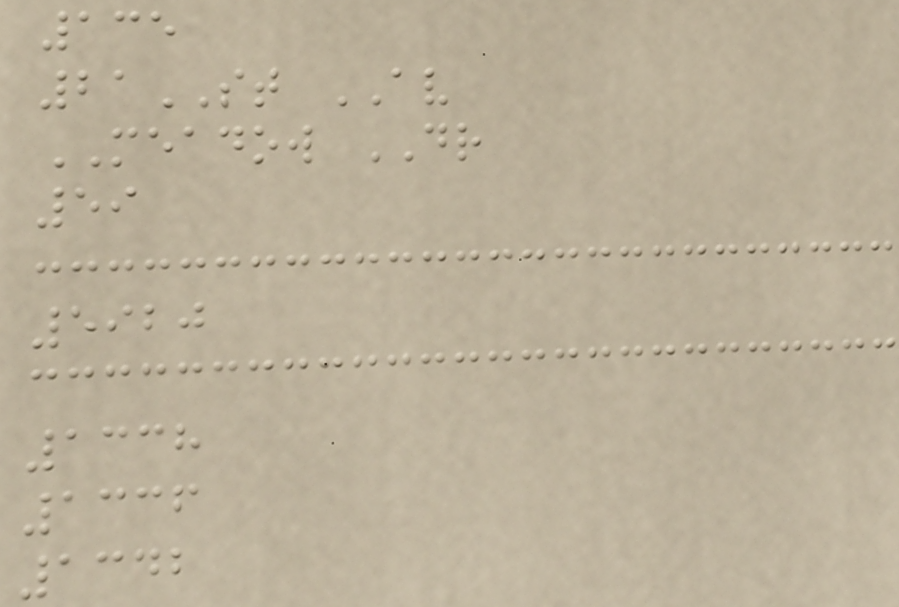135
21ST AV
MEADOW DR
59
5920
1338
1336
1342
